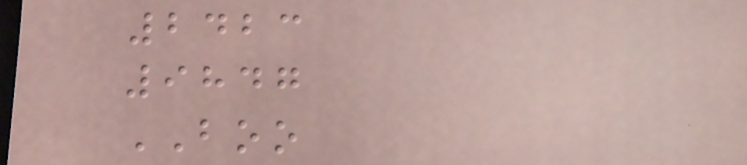2423
9847
BOO
